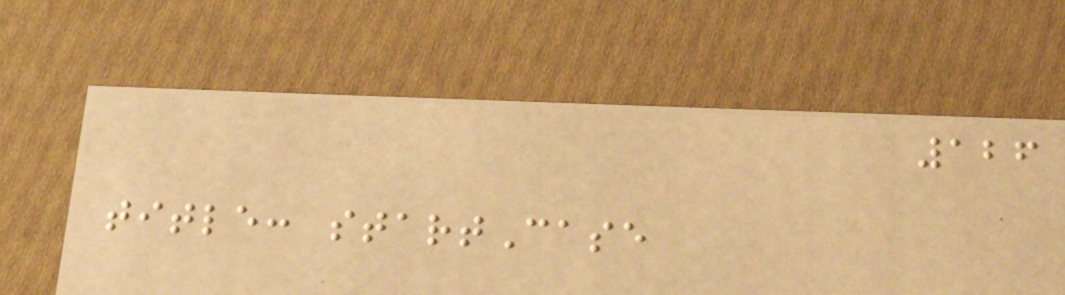126
title: startCase
